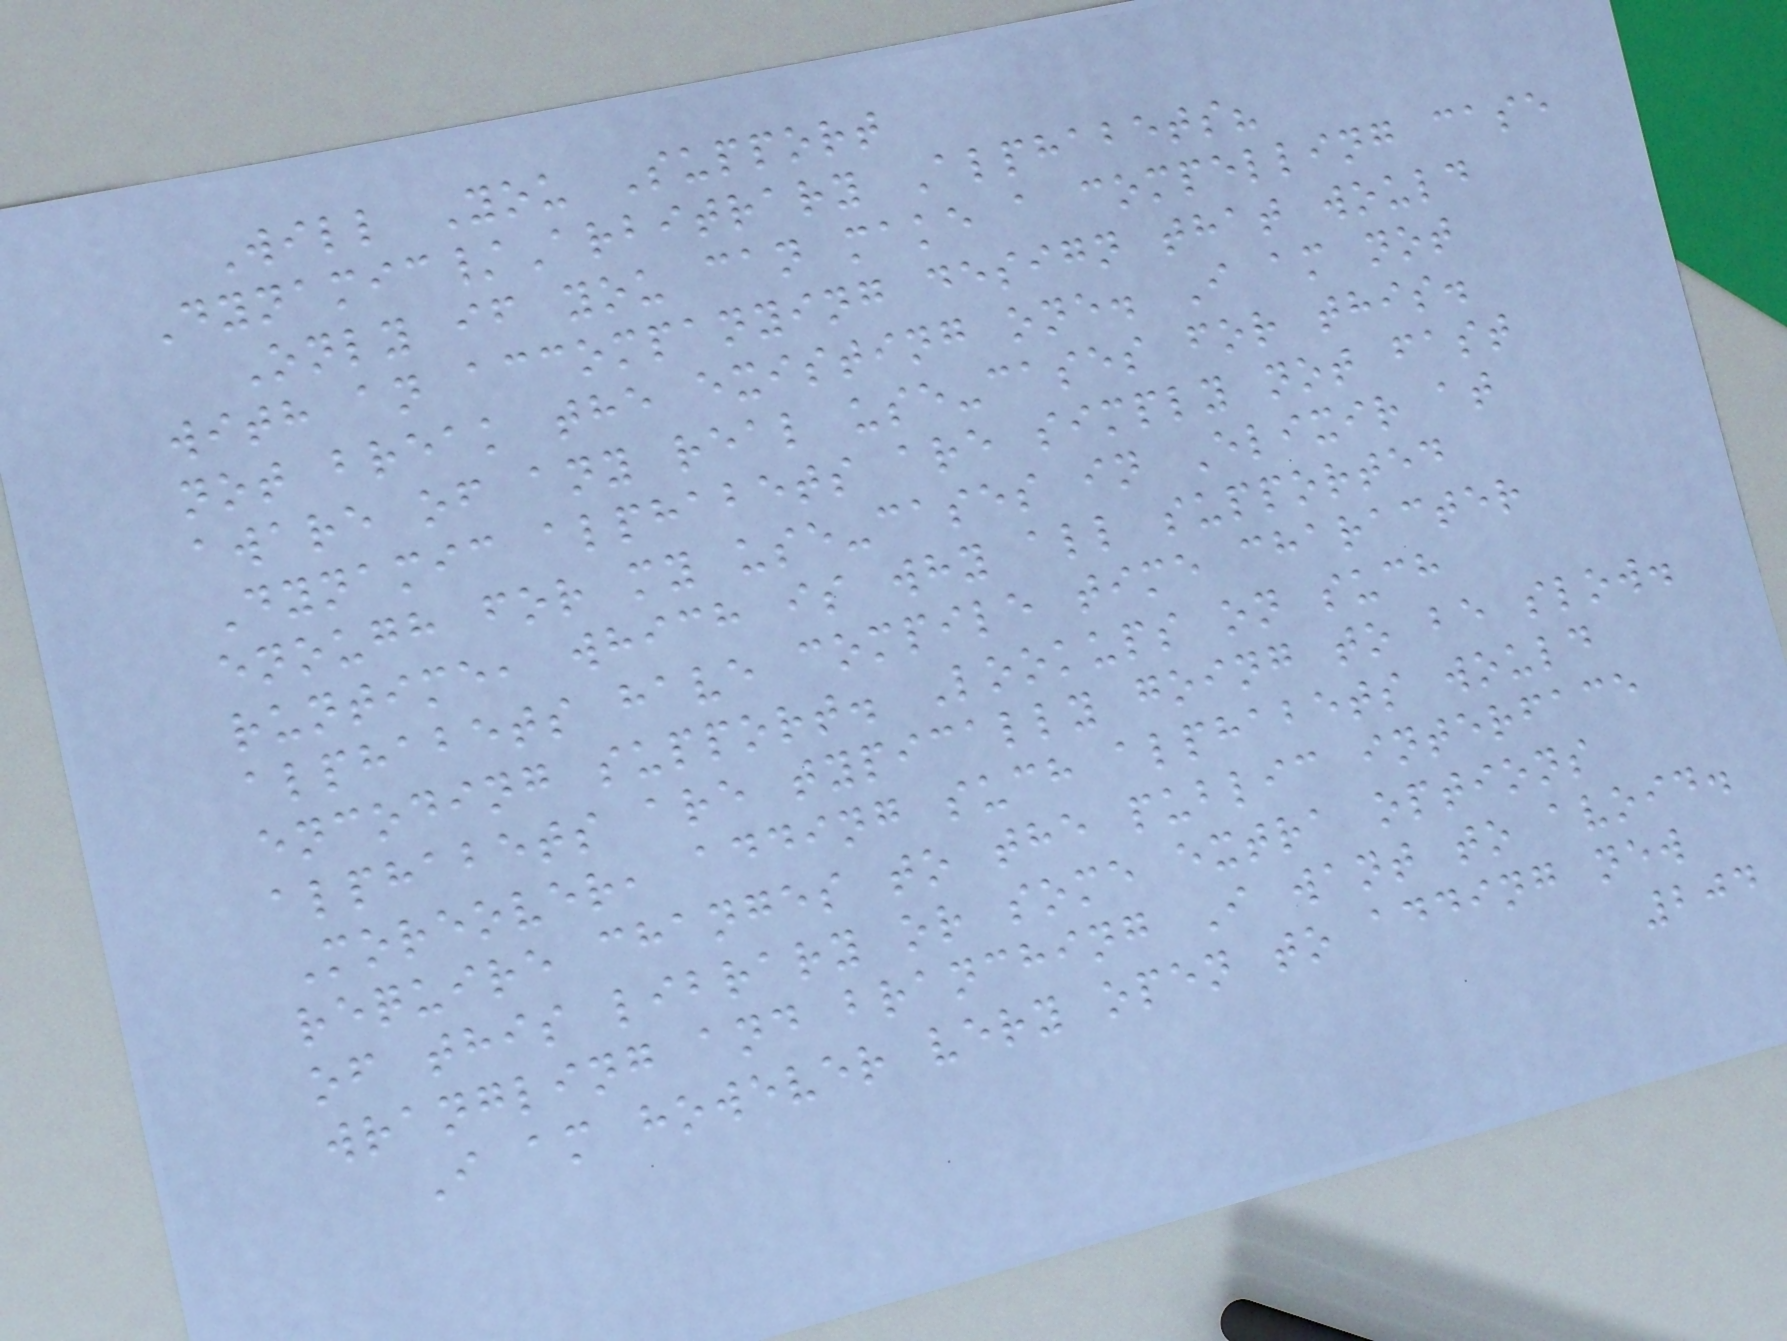Will You Support
Dynamic/Arbitrary Alphabets?
Only if you can make a compelling case
with an accompanying design that would
not break the existing one. I am not
aware of any real use-cases for this.
Dynamic alphabets are simply not fast
enough for my use-cases in Elixir at
runtime, which is why all supported
alphabets have compile time character
encoding support. Lookups on such
alphabets are typically going to be slow.
Moreover, adding such alphabets would
require changes to the public interface
of this library or some extra options
wrangling and branching I want to avoid.
I am however very open to adding new
204
